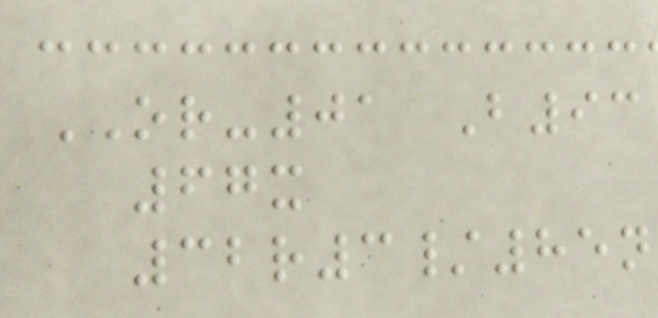OR-01 B93
67x
32r3/85n
